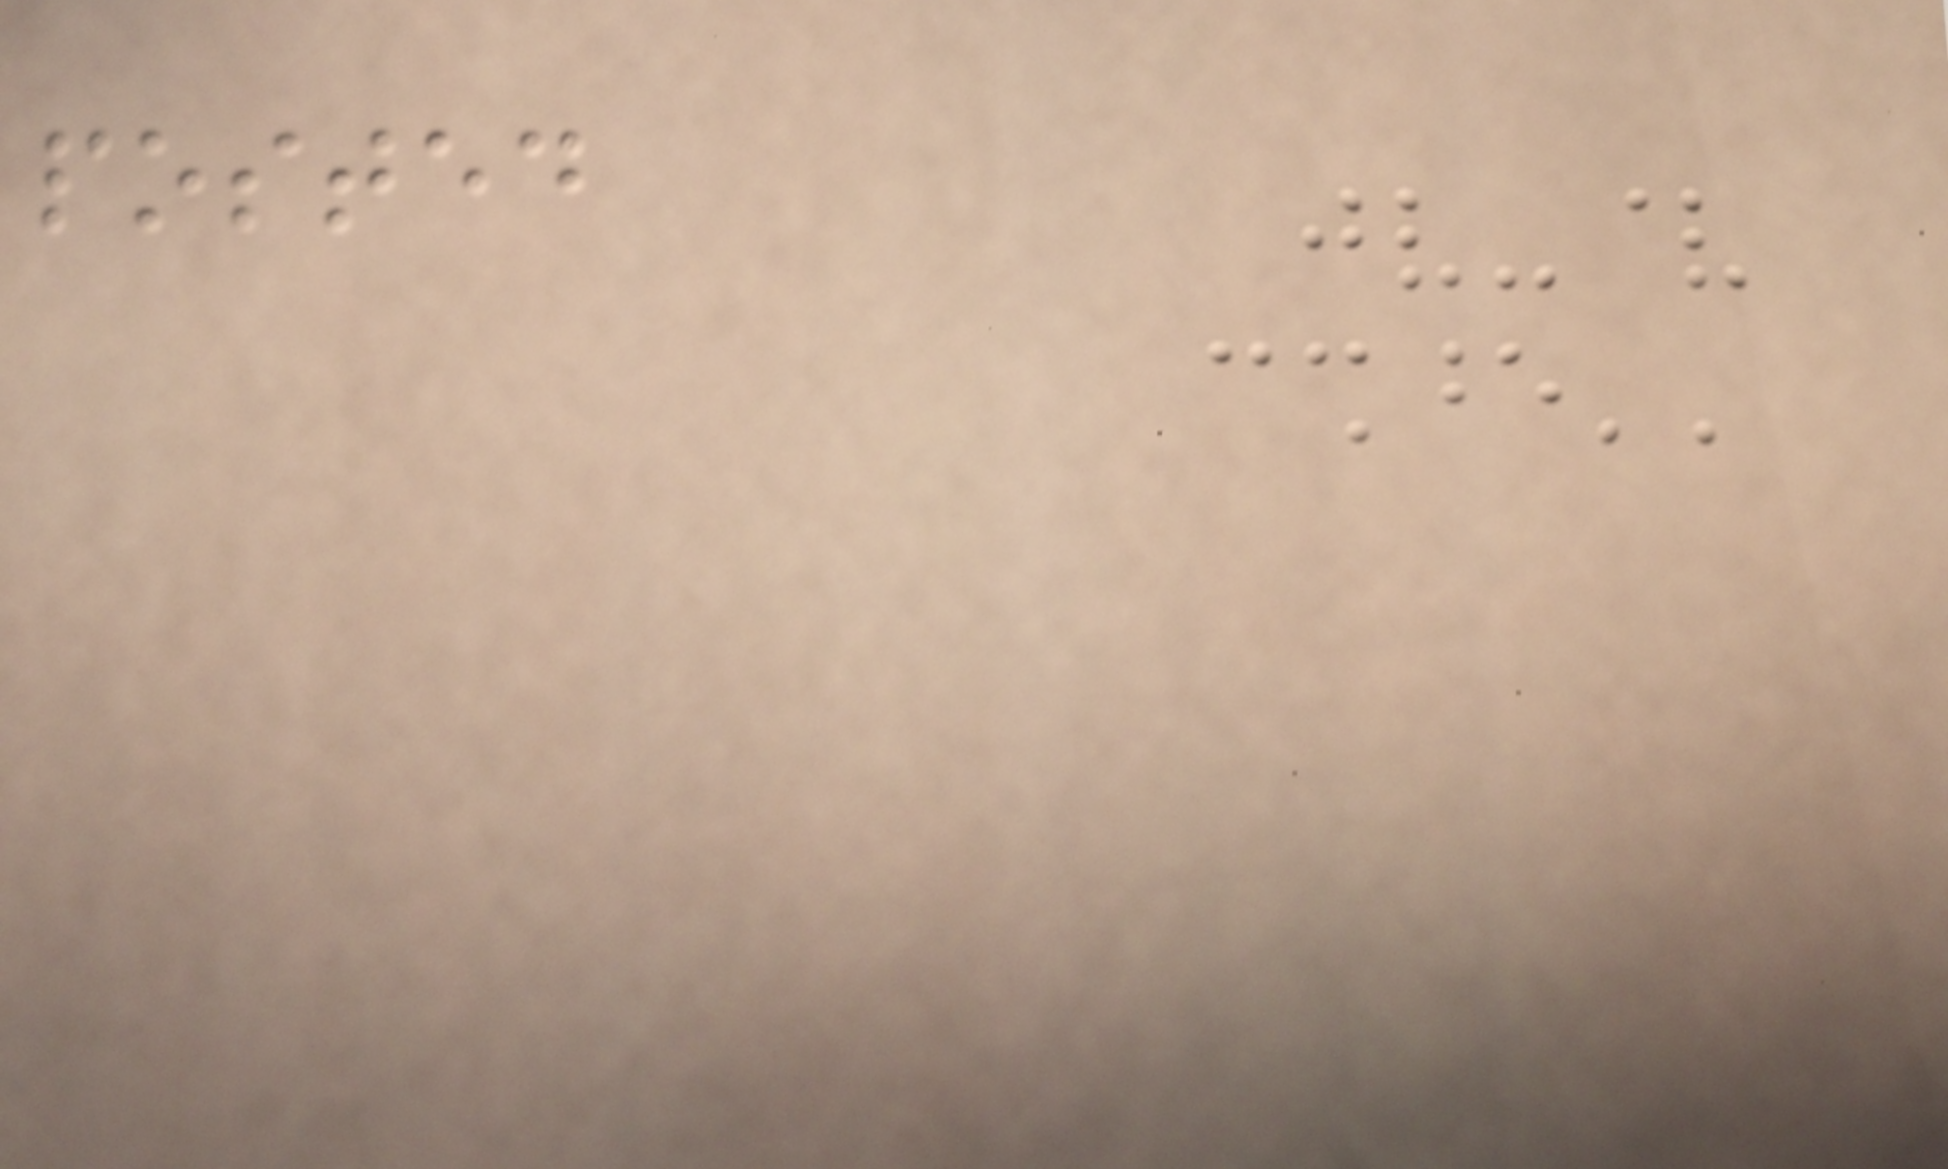posted
